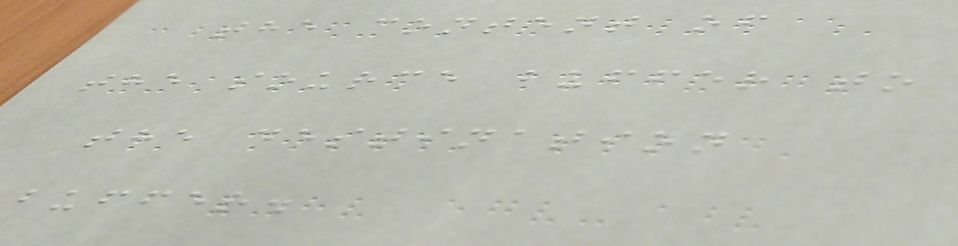the content of
the source buffer to
the destination
buffer.
